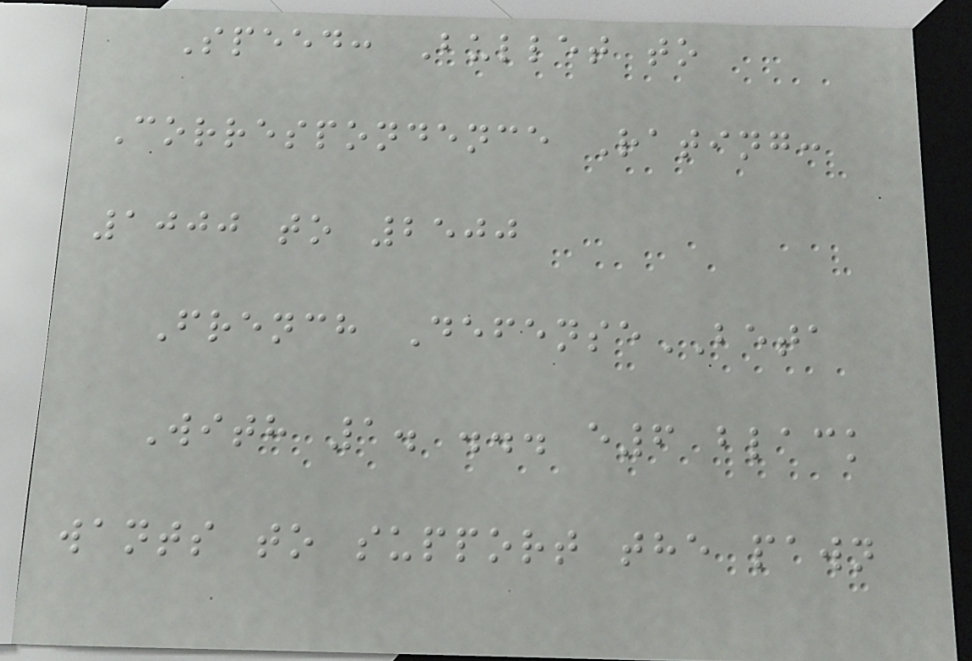Speed: Bullet to
Correspondence Rating:
1000 to 2500
French DefenseBETA
With 1. ... e6 black
wants to support the pawn
